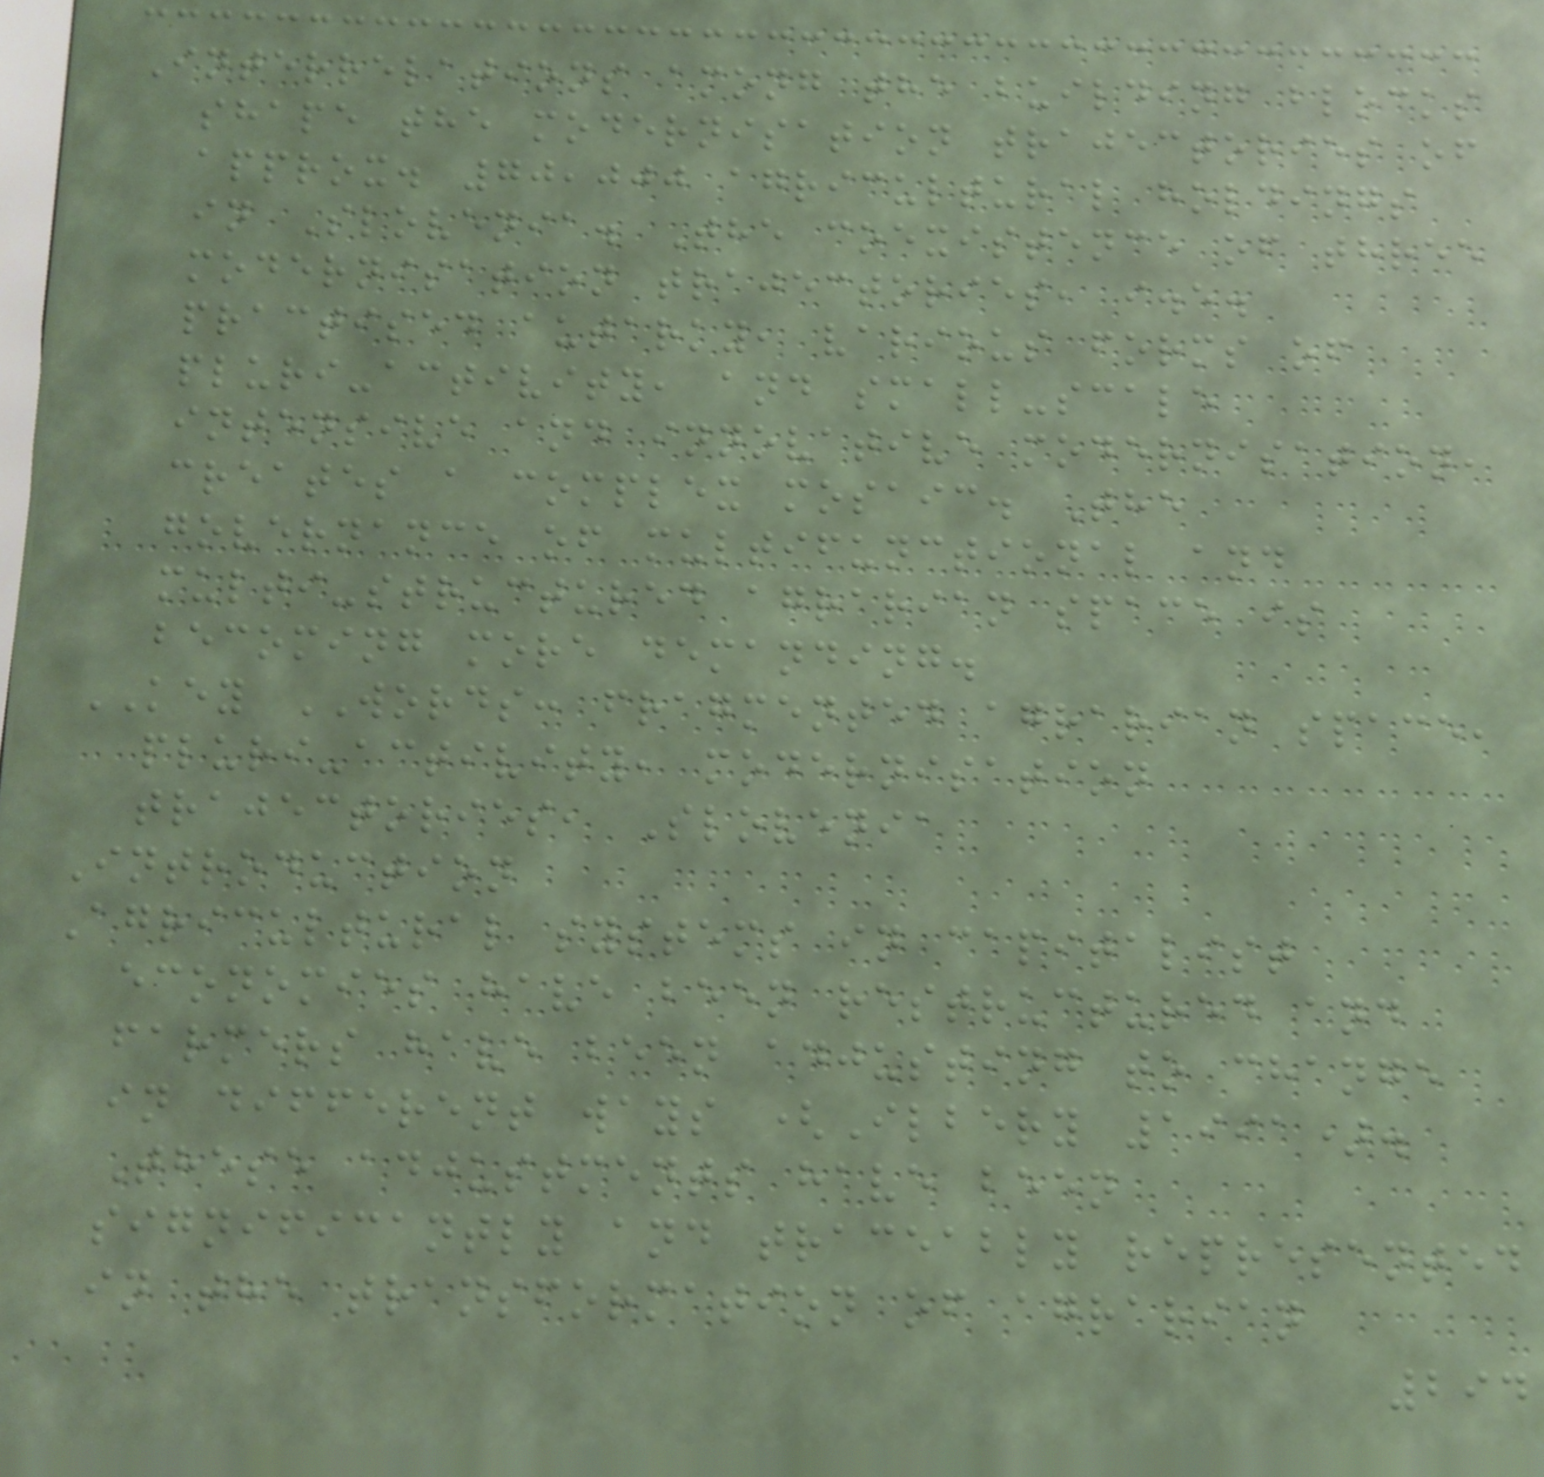Interrelations among the building blocks
shape the modernisation trajectories of
approx. 70,000 agricultural holdings
in Slovenia. The coexistence of three
modernisation trajectories, i.e.
practised autarky, various forms of
pluri-activity, and small-scale
intensive and innovative modernisation,
creates a complex mosaic. The
governance of multifunctional and
multi-structured agrarian space is
becoming more demanding.
KEY WORDS: fragmented agrarian space,
pluri-activity, modernisation
trajectories, Slovenia
Introduction
Agricultural systems in capitalist
economies have been restructured and
farmers have been adjusting to change
in different ways (Ilbery 1991).
These adjustments have been
significantly and traceably represented
in the transformation of agrarian
294
